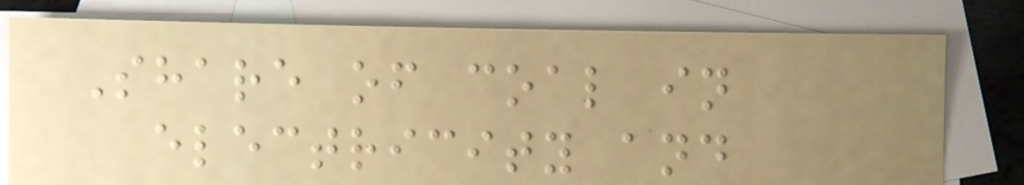Share of coal in
electricity and
